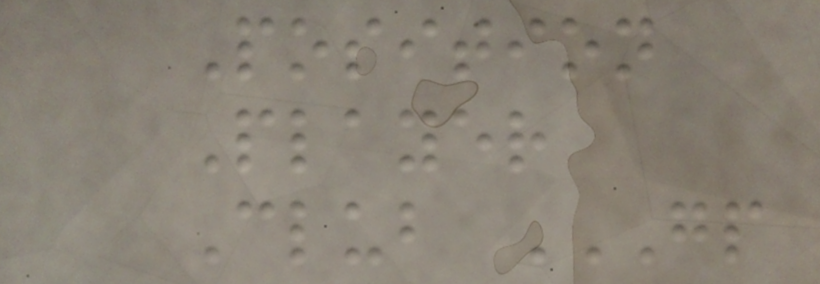Position
Player
Club GP
